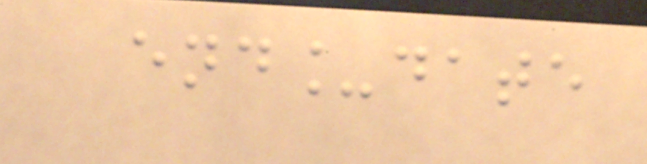end_date
